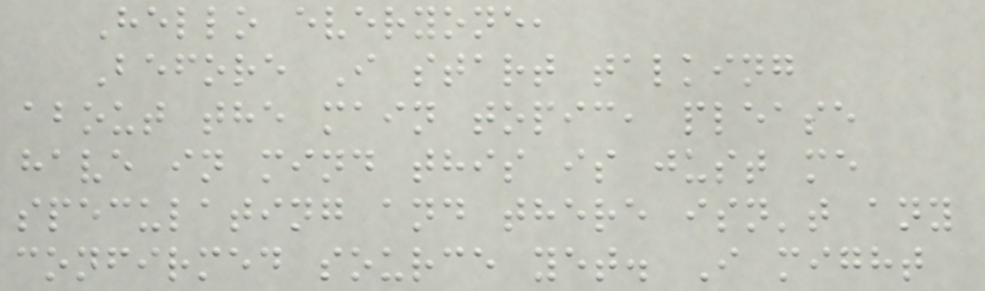Hello everyone,
Before I start talking
about the main topic, please
have in mind this is just me
speculating and there isn't any
confirmed source yet. I might
